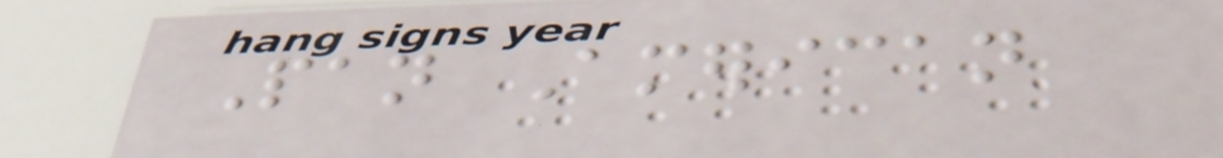Pan American
